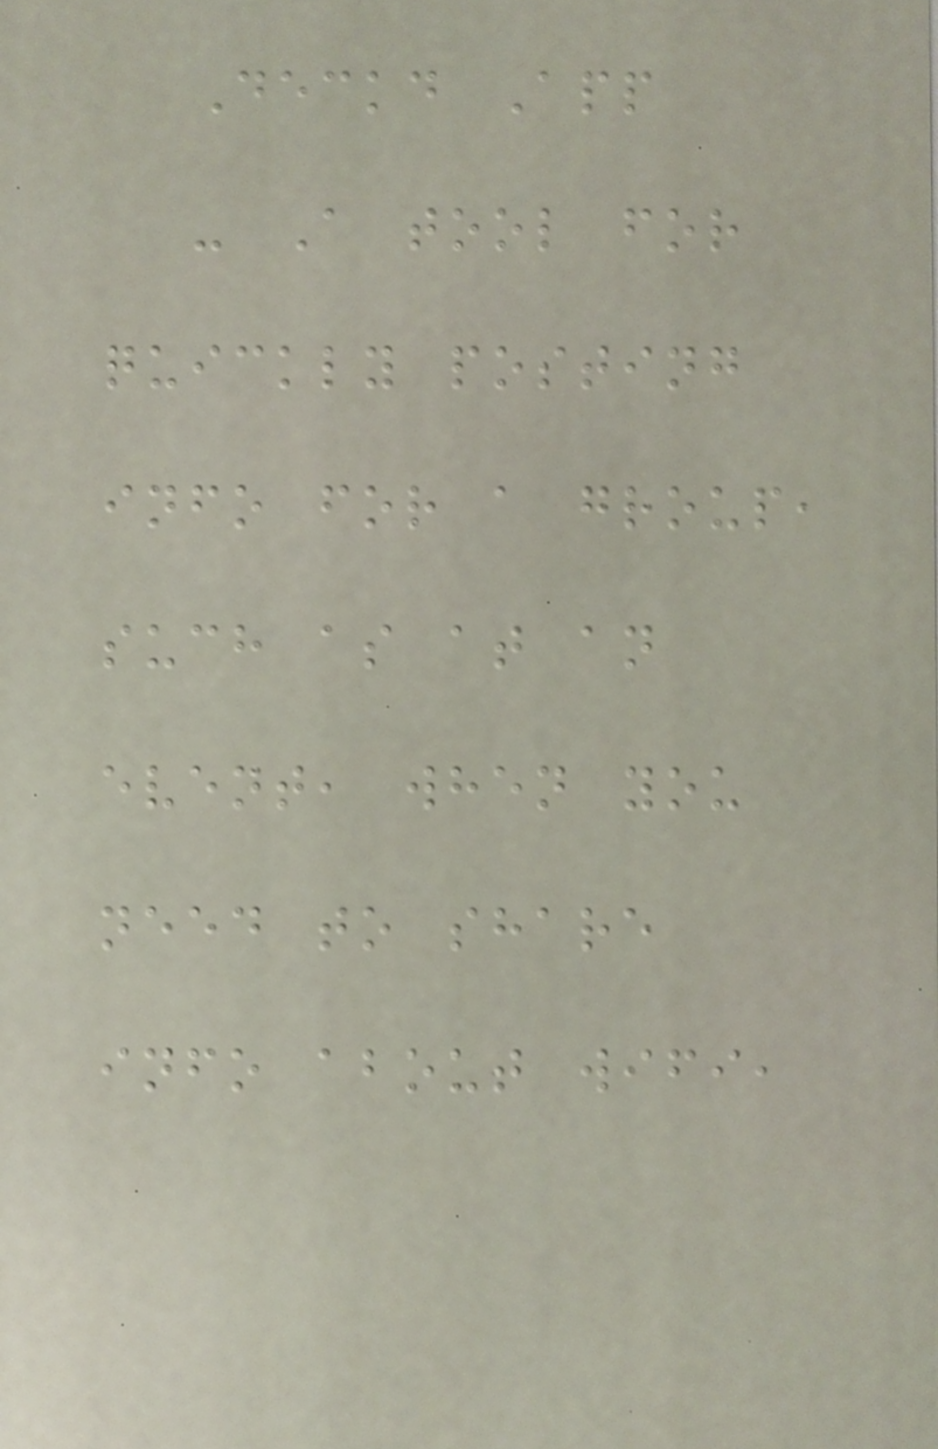Deckd App
- A tool for
quickly posting
info for a group,
such as at an
event, when you
need to share
info about wifi,
